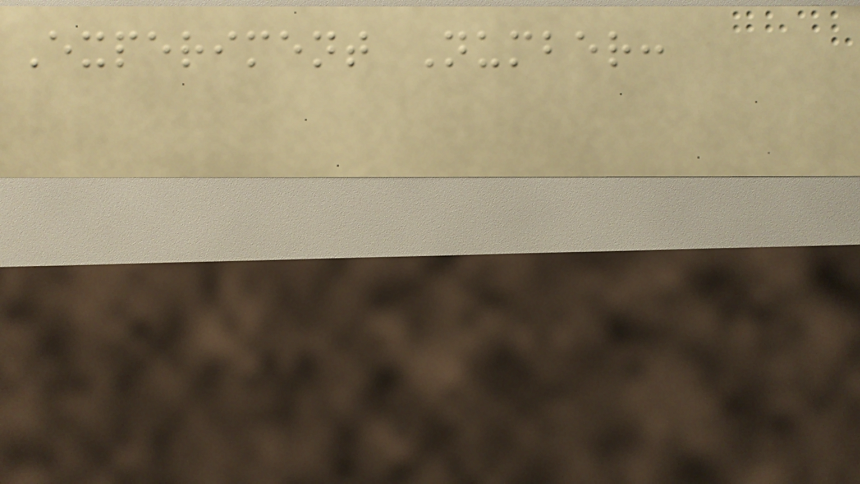Experiment Number:
